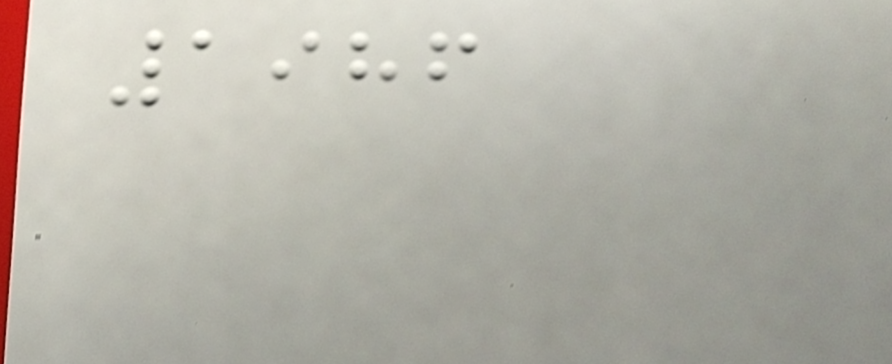1986
